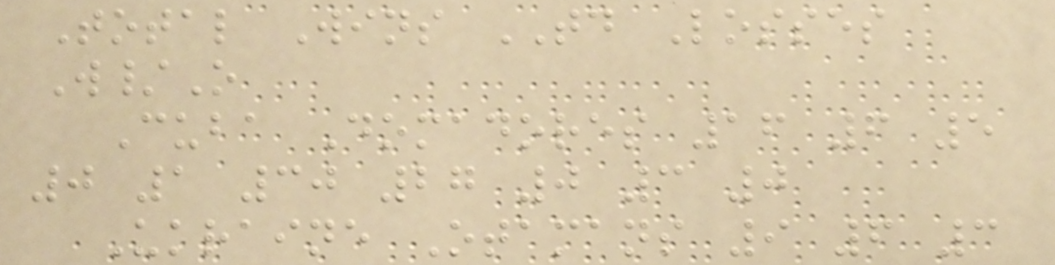Total Wins TD Losses
W/O
Cuba Domadores 16 6 5
0 1 30 27 0 3 0
Ukraine Otamans 9 6 3
